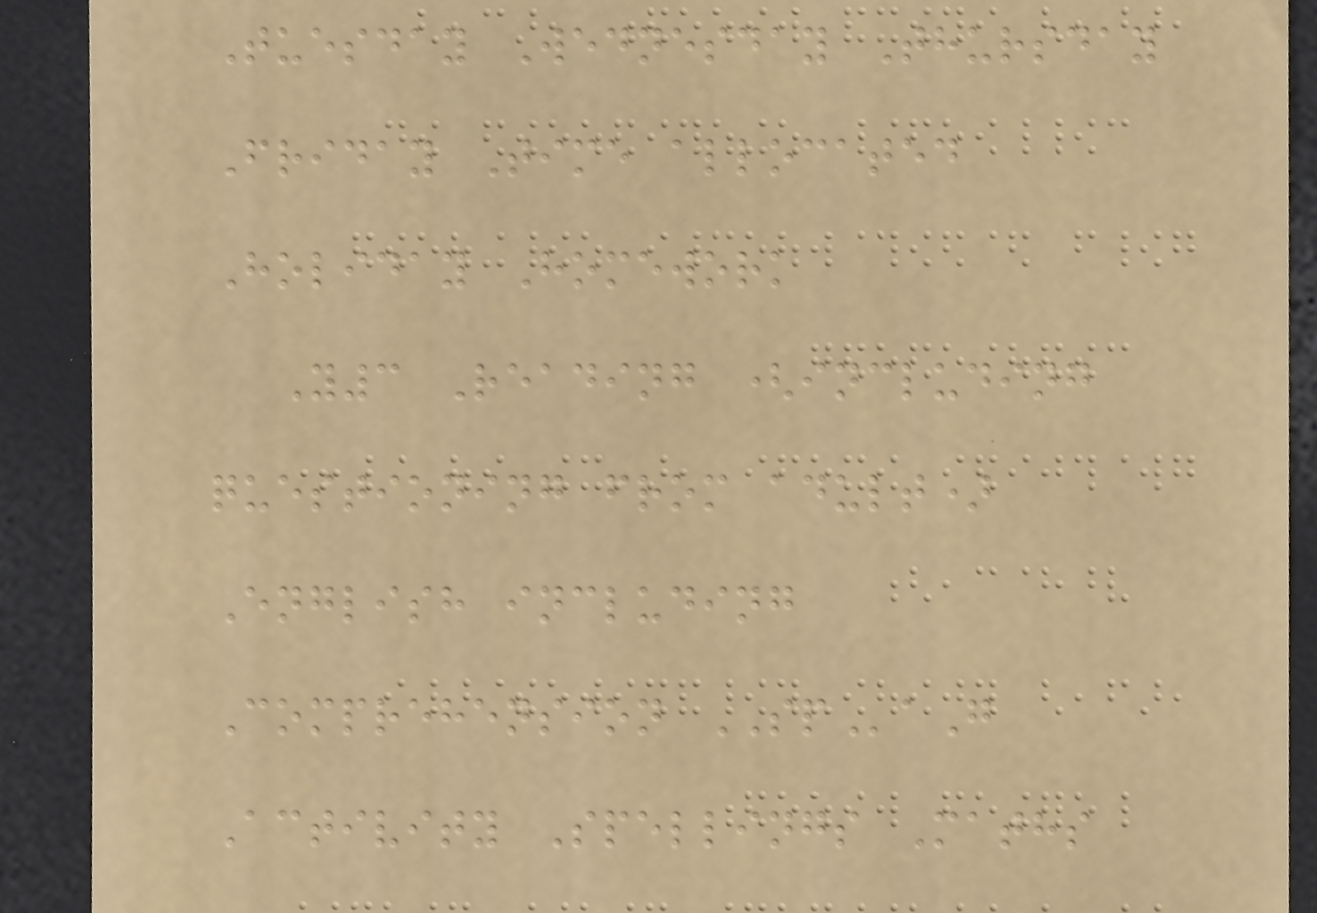Tuesday Wednesday Thursday
Friday Time allocated
Holiday Homework
Y3 Reading (including
questioning from adult)
English including
Comprehension SPaG
Activity Spellings Maths
